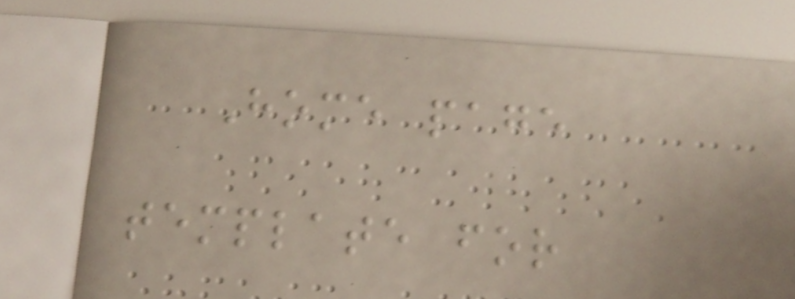Home page
template for
